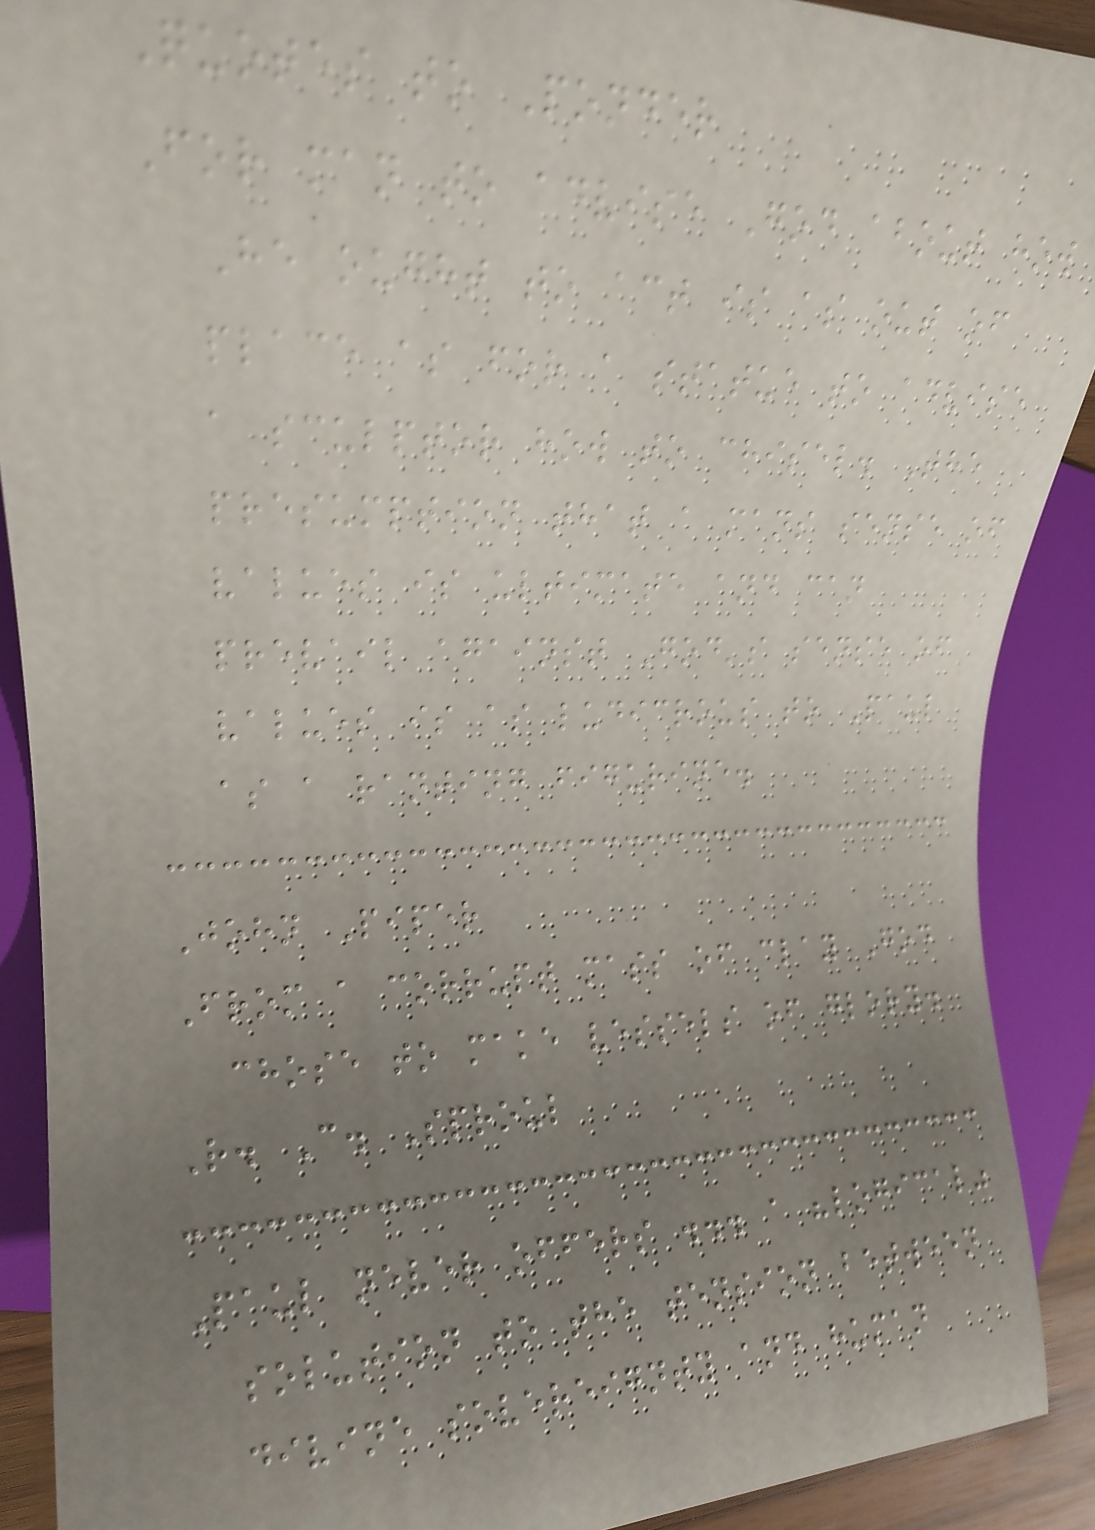Quotes to Ponder
For man to advise God about how
He ought to act is as out of
place as for a statue to advise
a sculptor how to chisel. The
presumption that a mans sense of
values is ultimate and can
prevail against God's sense of
values is as ludicrous to Paul
as a ranting figurine.
John Piper
From a corrupt mass of clay God
chose to make vessels of glory.
R. C. Sproul
Paul never offers ... a "logical"
solution to the tension between
divine sovereignty and human
